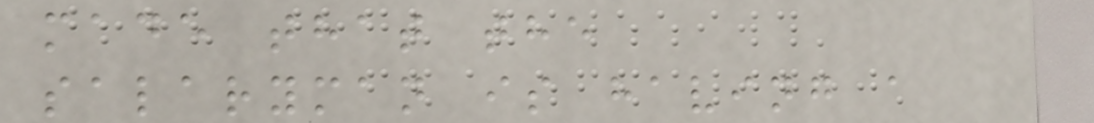made that the
salaryman is having a
